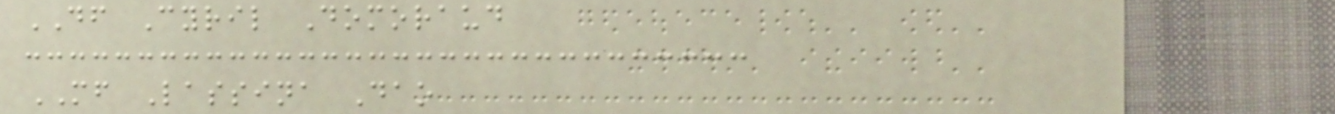DF Cyril Domoraud
MF Lassina Dao
